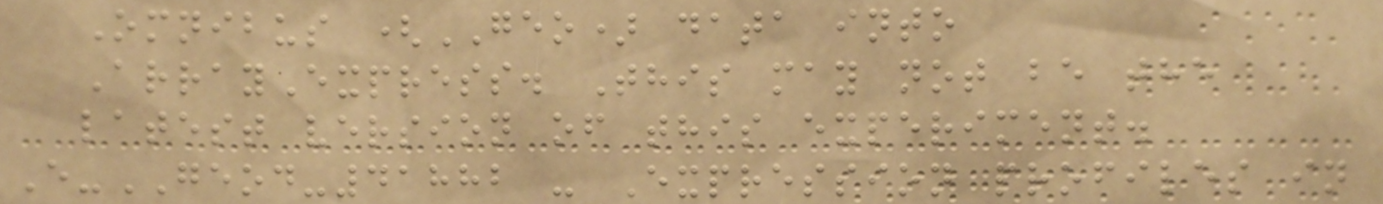Omnibus (GEO) data into
ArrayExpress. This may not be the
latest version of this experiment.
E-GEOD-41882 - Expression profiles in
